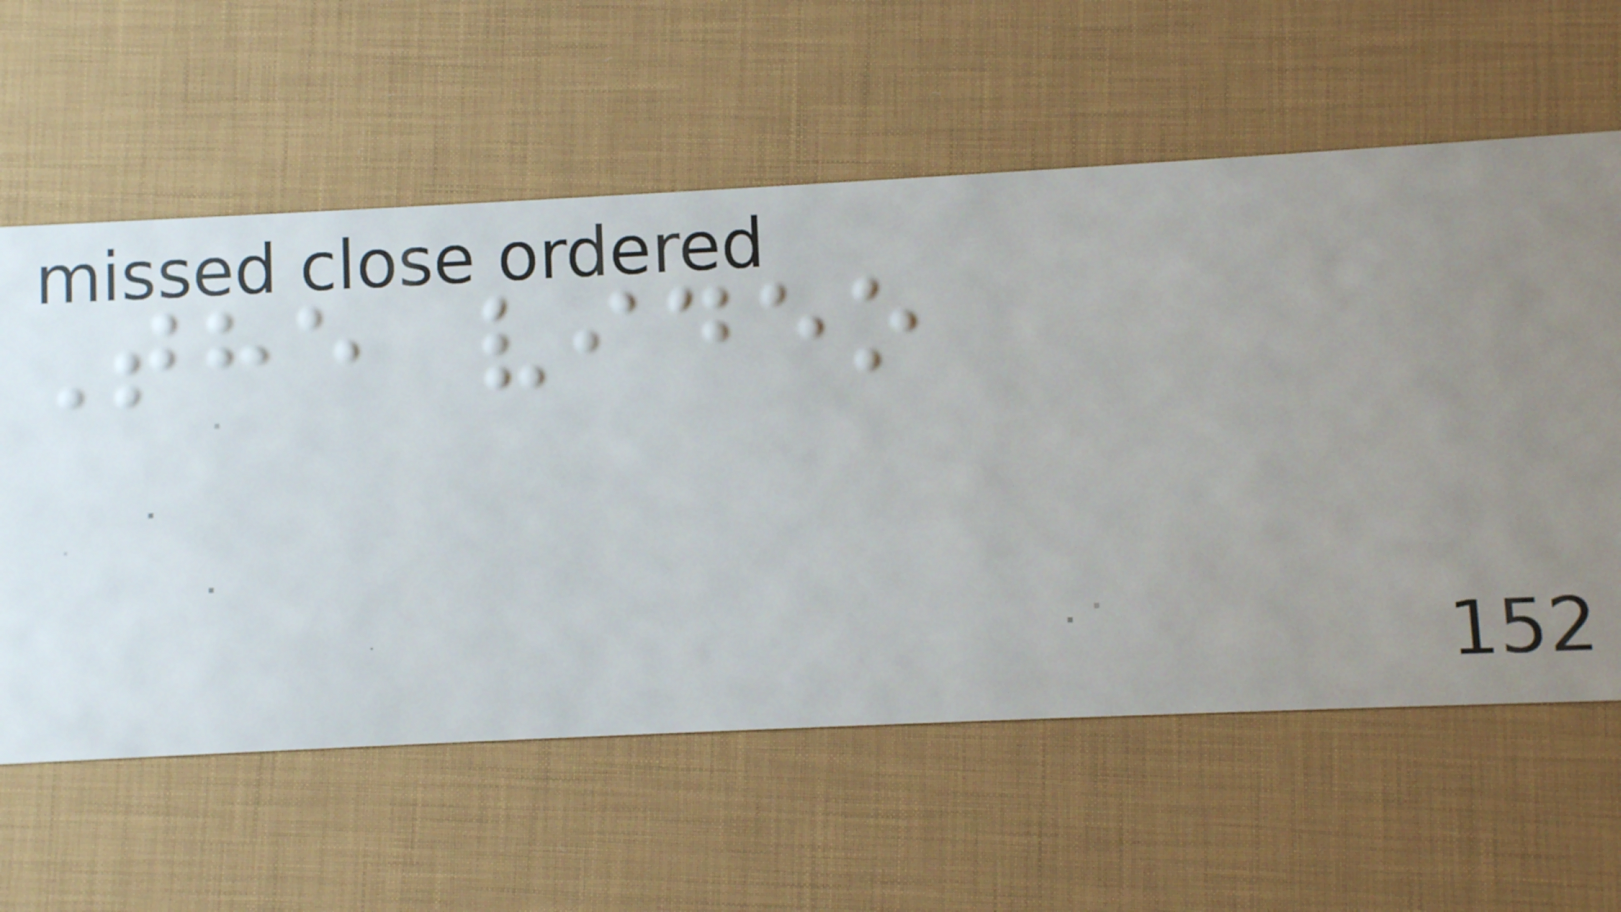The video
